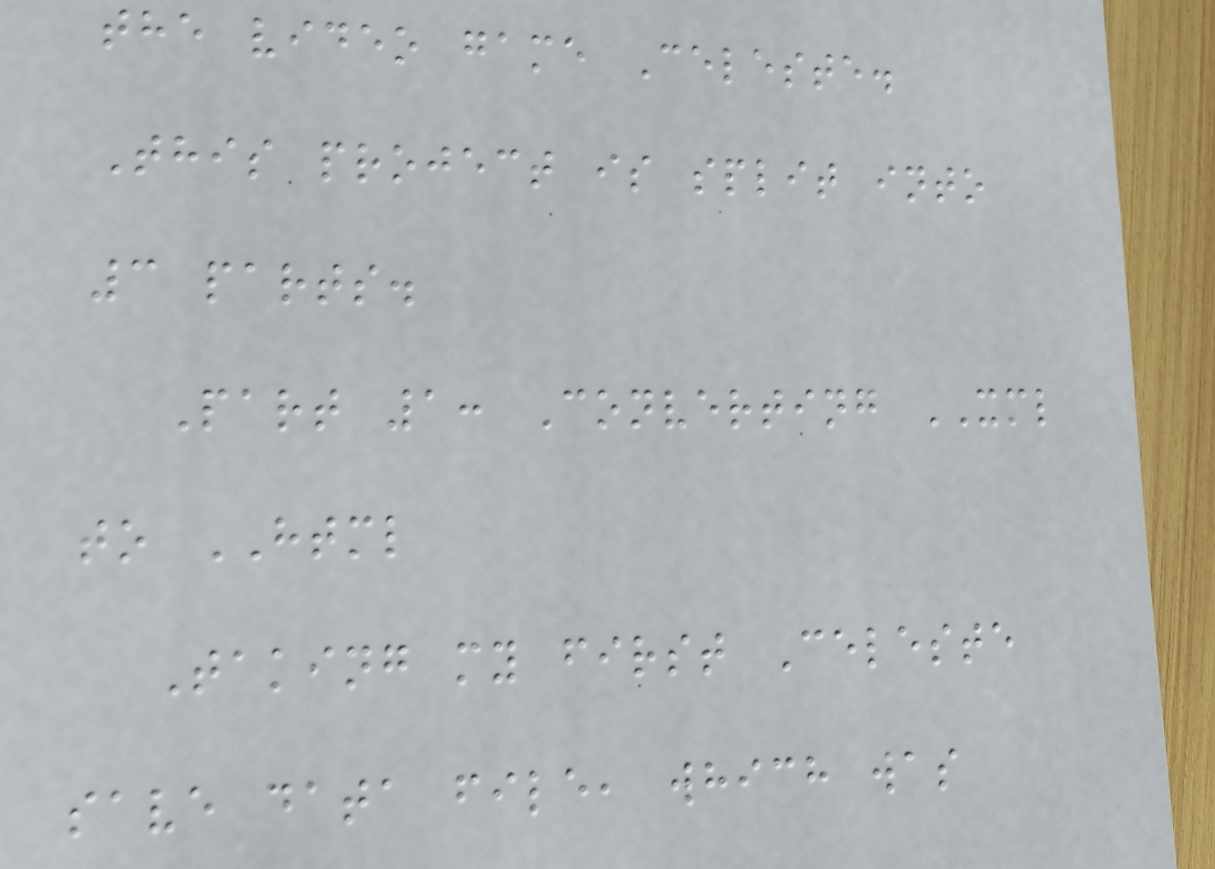the video game Celeste.
This project is split into
3 parts.
Part 1: Converting XML
to HTML
Taking my first Celeste
save data file, which was
